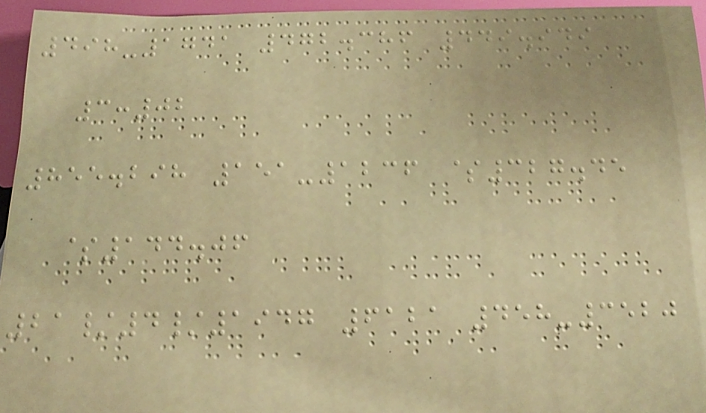498-1741 472.386 449.949
3:02
855.298 151-1236 $327.45
$144.06
21/4/1947 6121 458-3520
